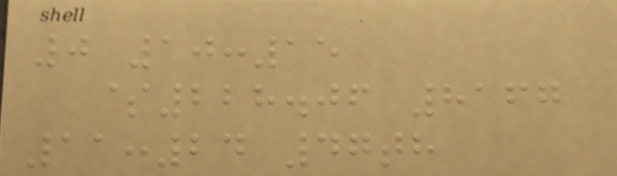0 10:15
$228.06 8167
11:24 47th
